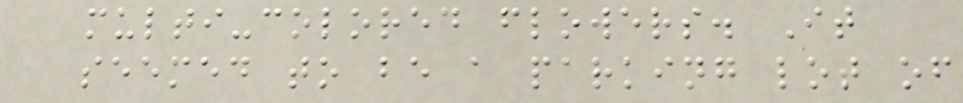multi-colored flowers. It
seemed to be a parking lot of
